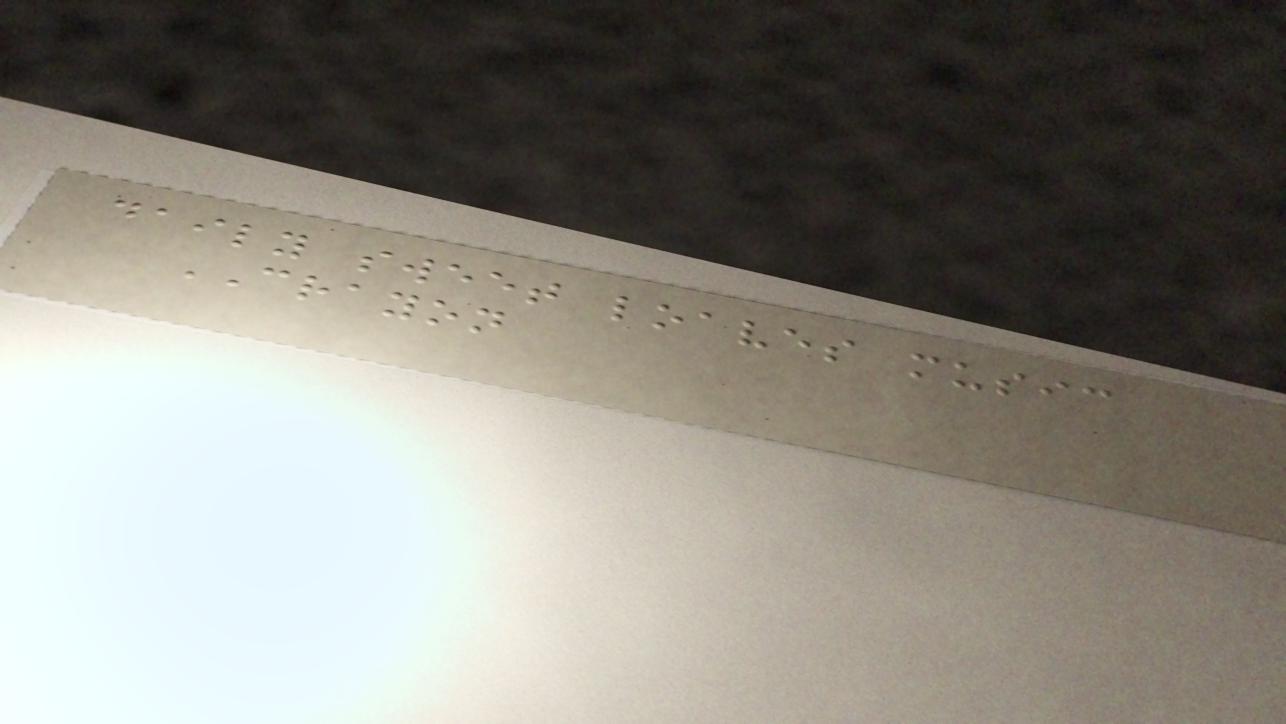daily sweet loaves music
CRAYON
